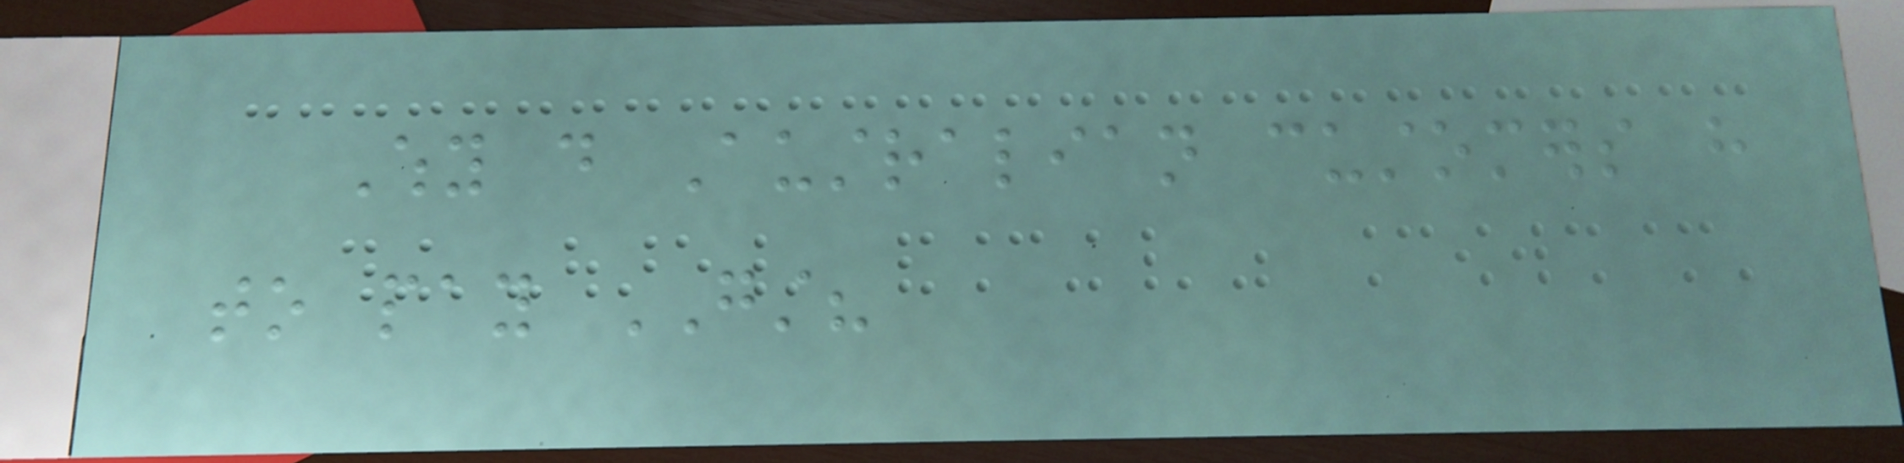Why do Australian customers have
to pay GST?
